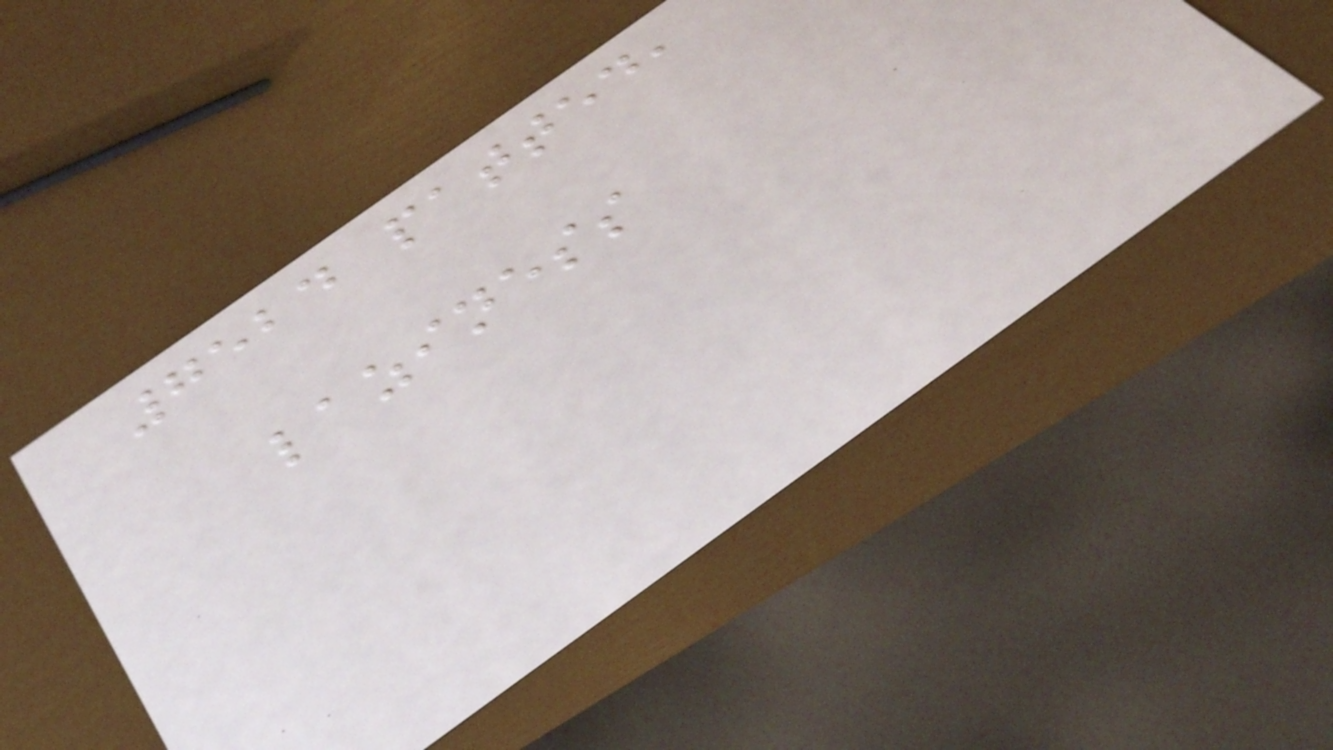7524 patted,
laziness
